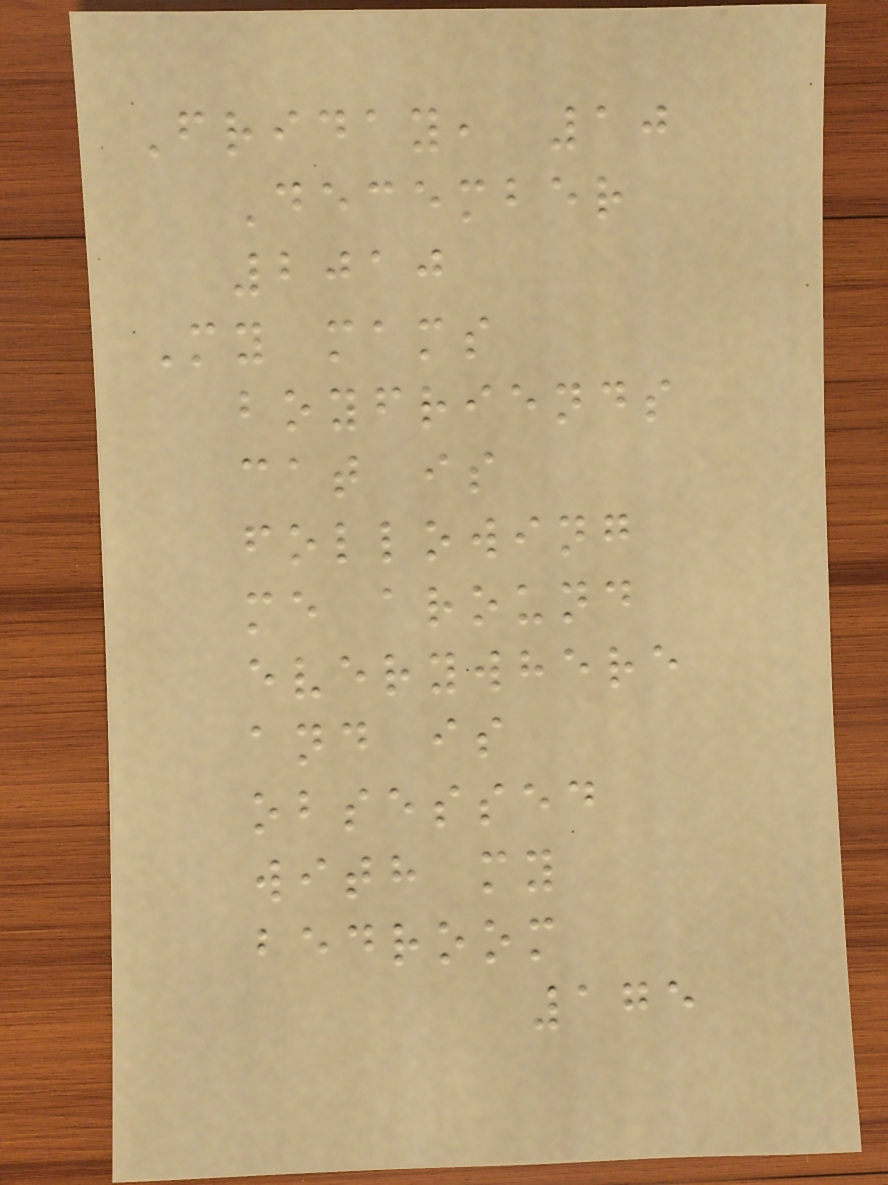Friday, 10
December
2010
My mams
boyfriends
cat is
following
me around
everywhere
and is
obsessed
with my
bedroom
175
